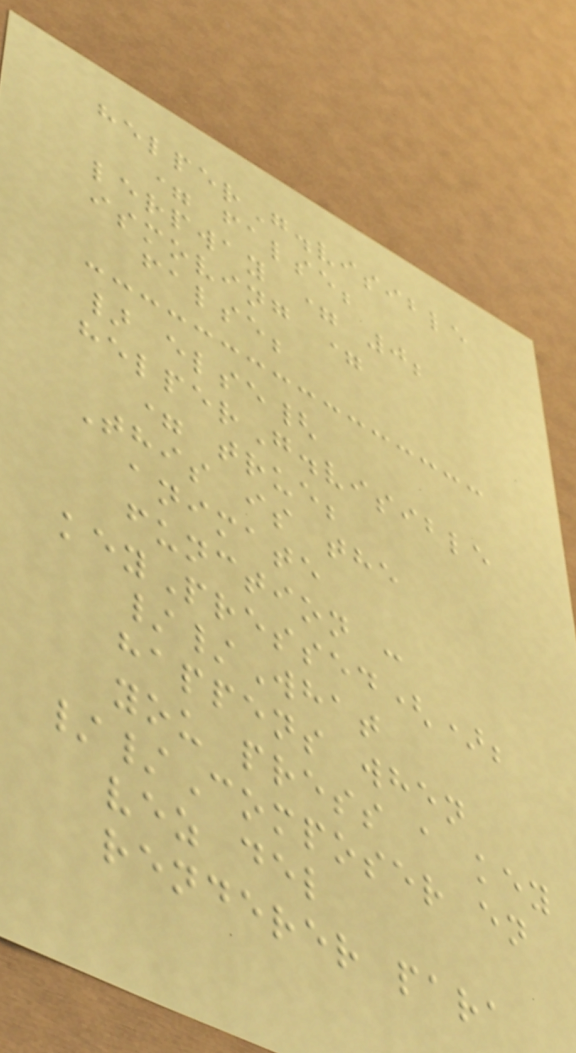helperG.visible
= false;
lerpway = 0;
ismoving =
false;
} else{
helperG.visible
= true;
This is the
animate
function :
keyPressed();
//What
happens when
you press a key
//Composer en
vez del
renderer para
